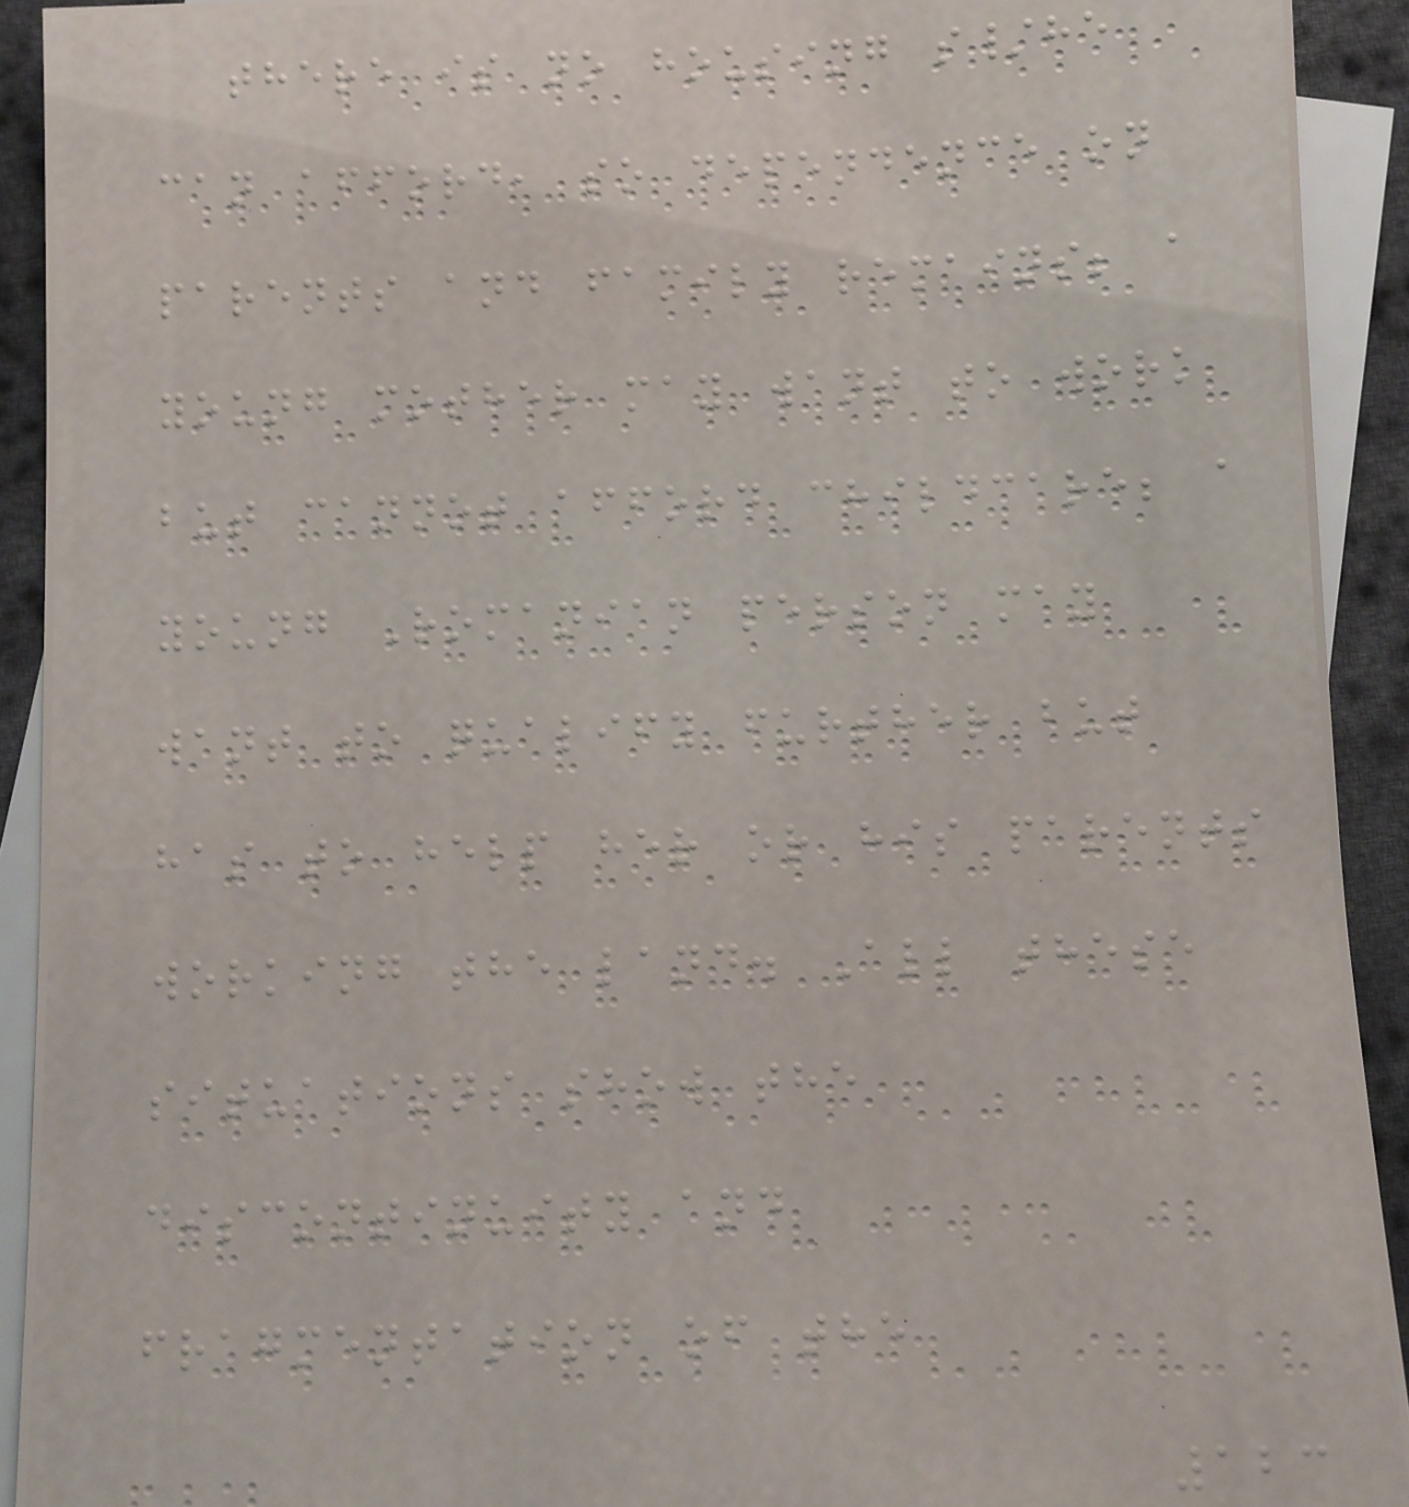there is no housing s/he
can afford, so dependence on
parents and family remains; a
young mother may want to work
but cannot afford childcare; a
young Romanian person may
want to qualify further but
has to help her or his parents
working the land. All these
situations show the
discontinuity and
fragmentation of the
123
